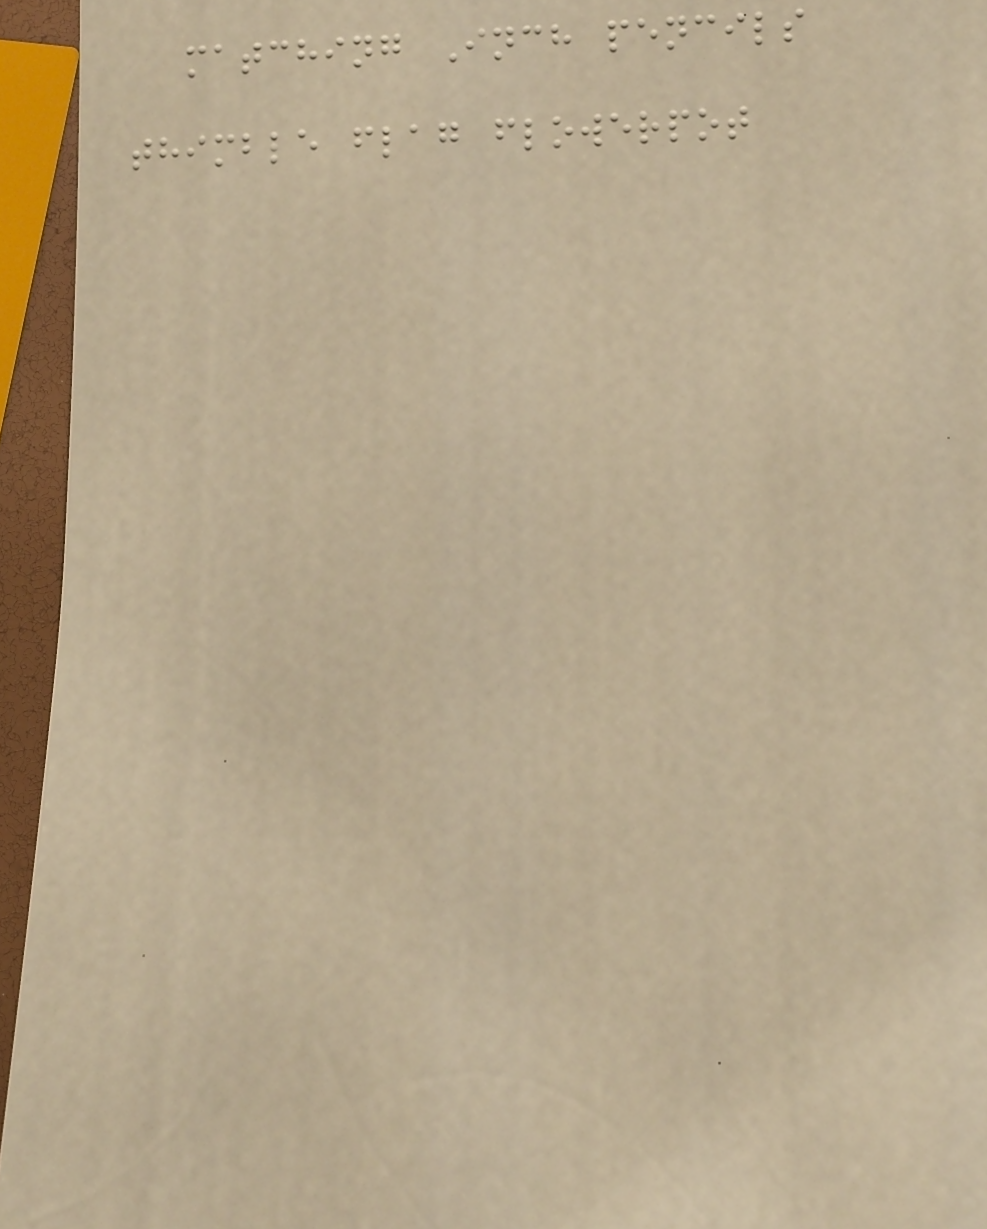matching Inch pencils
thimble flag flowerpot
